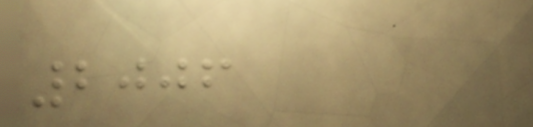2006
